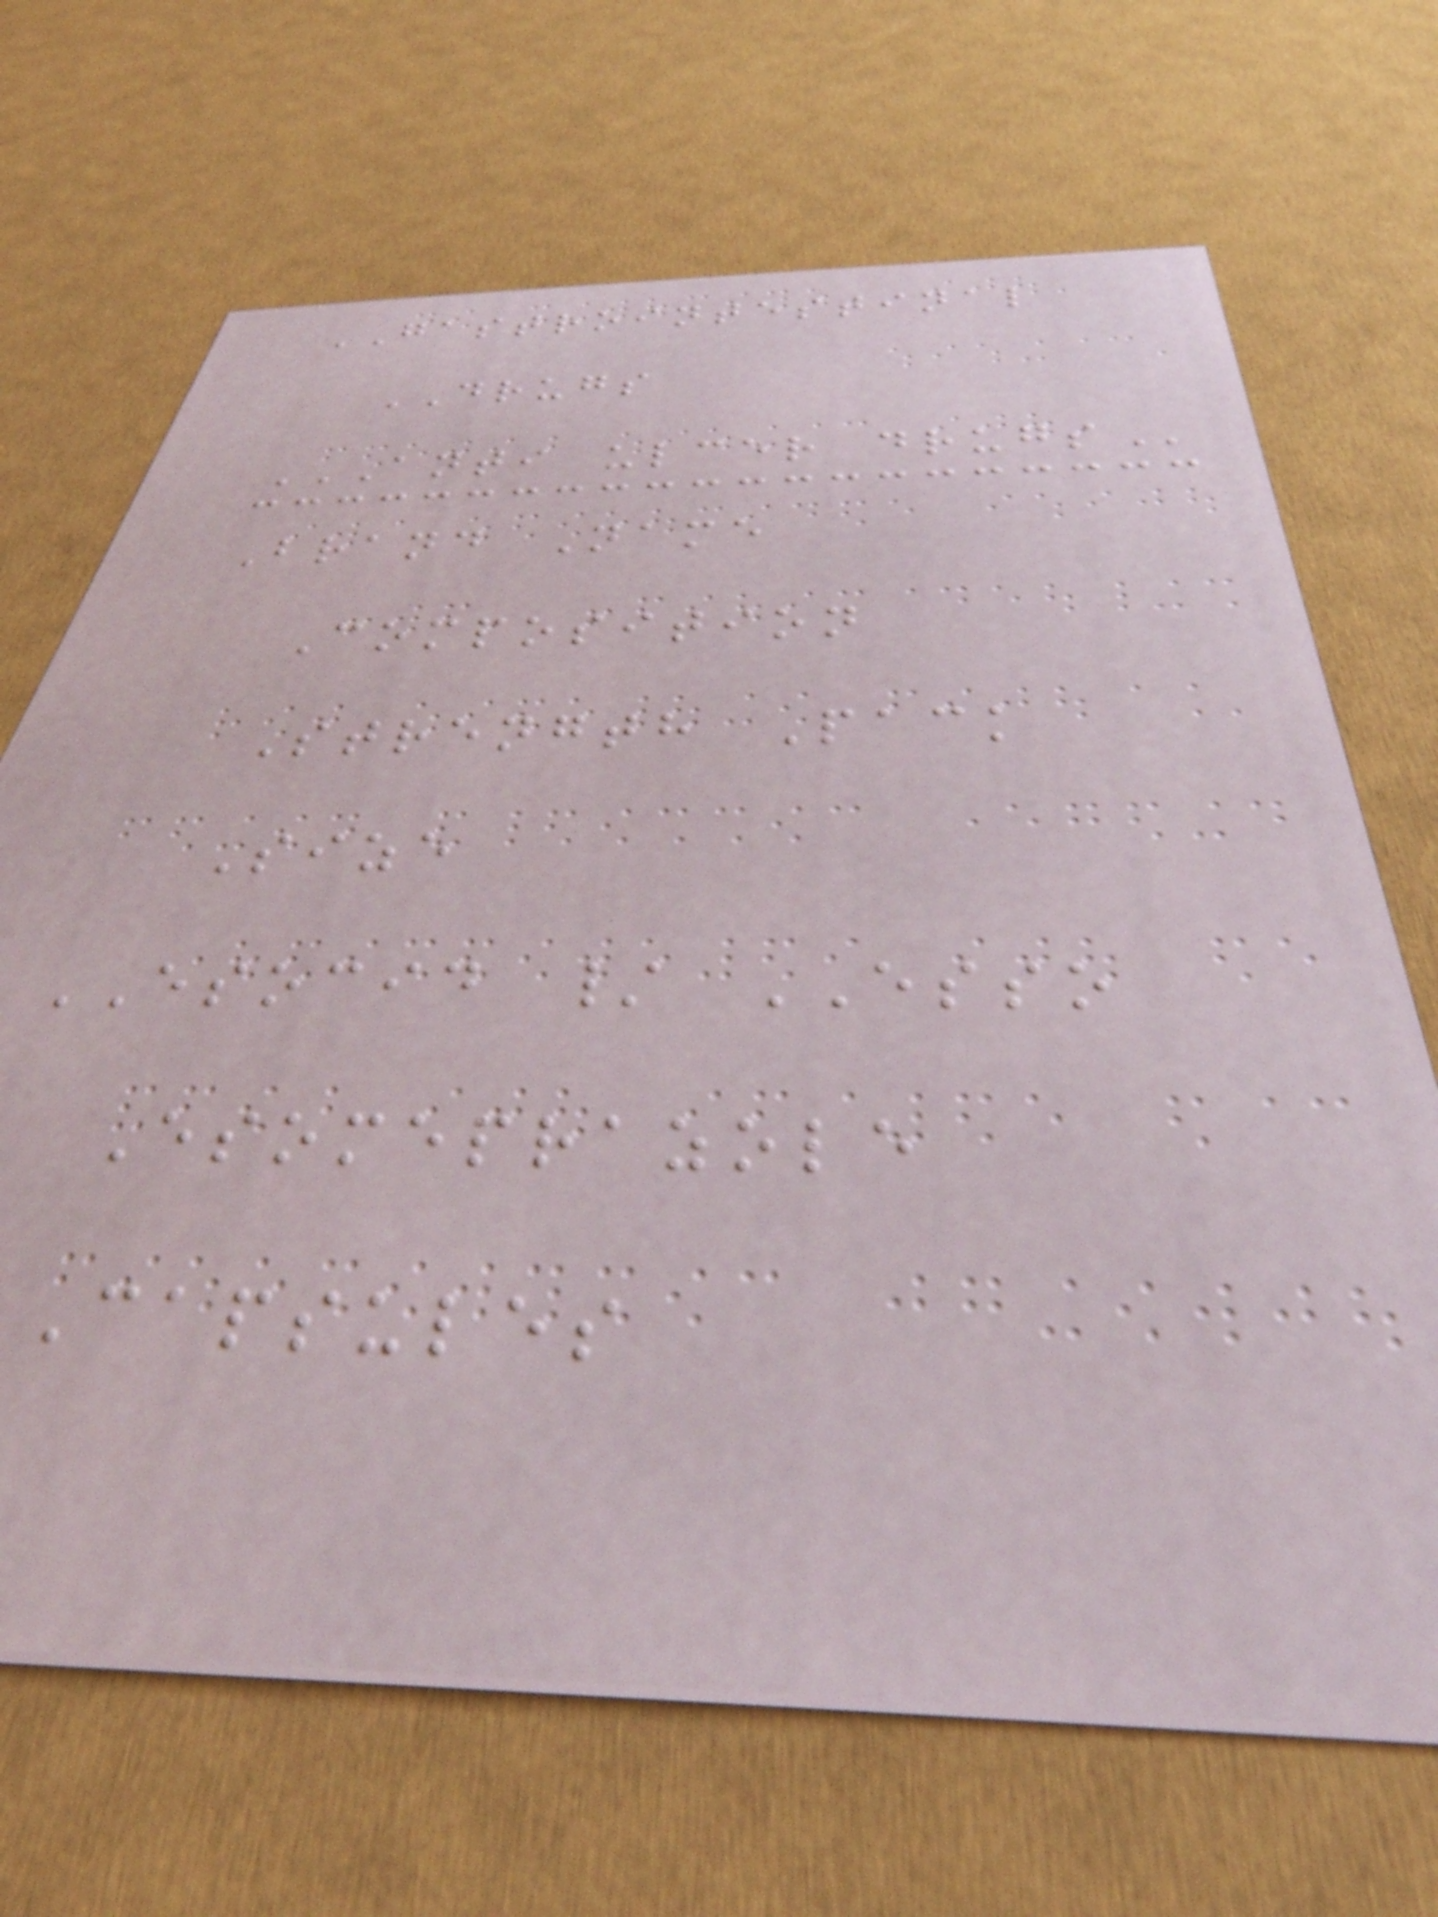GASTROINTESTINAL
DRUGS
ANTI ULCER DRUGS
Brand Name
Composition
Strength Pack
Size
ESOCID / ESSO
Esomeprazole
Capsules
